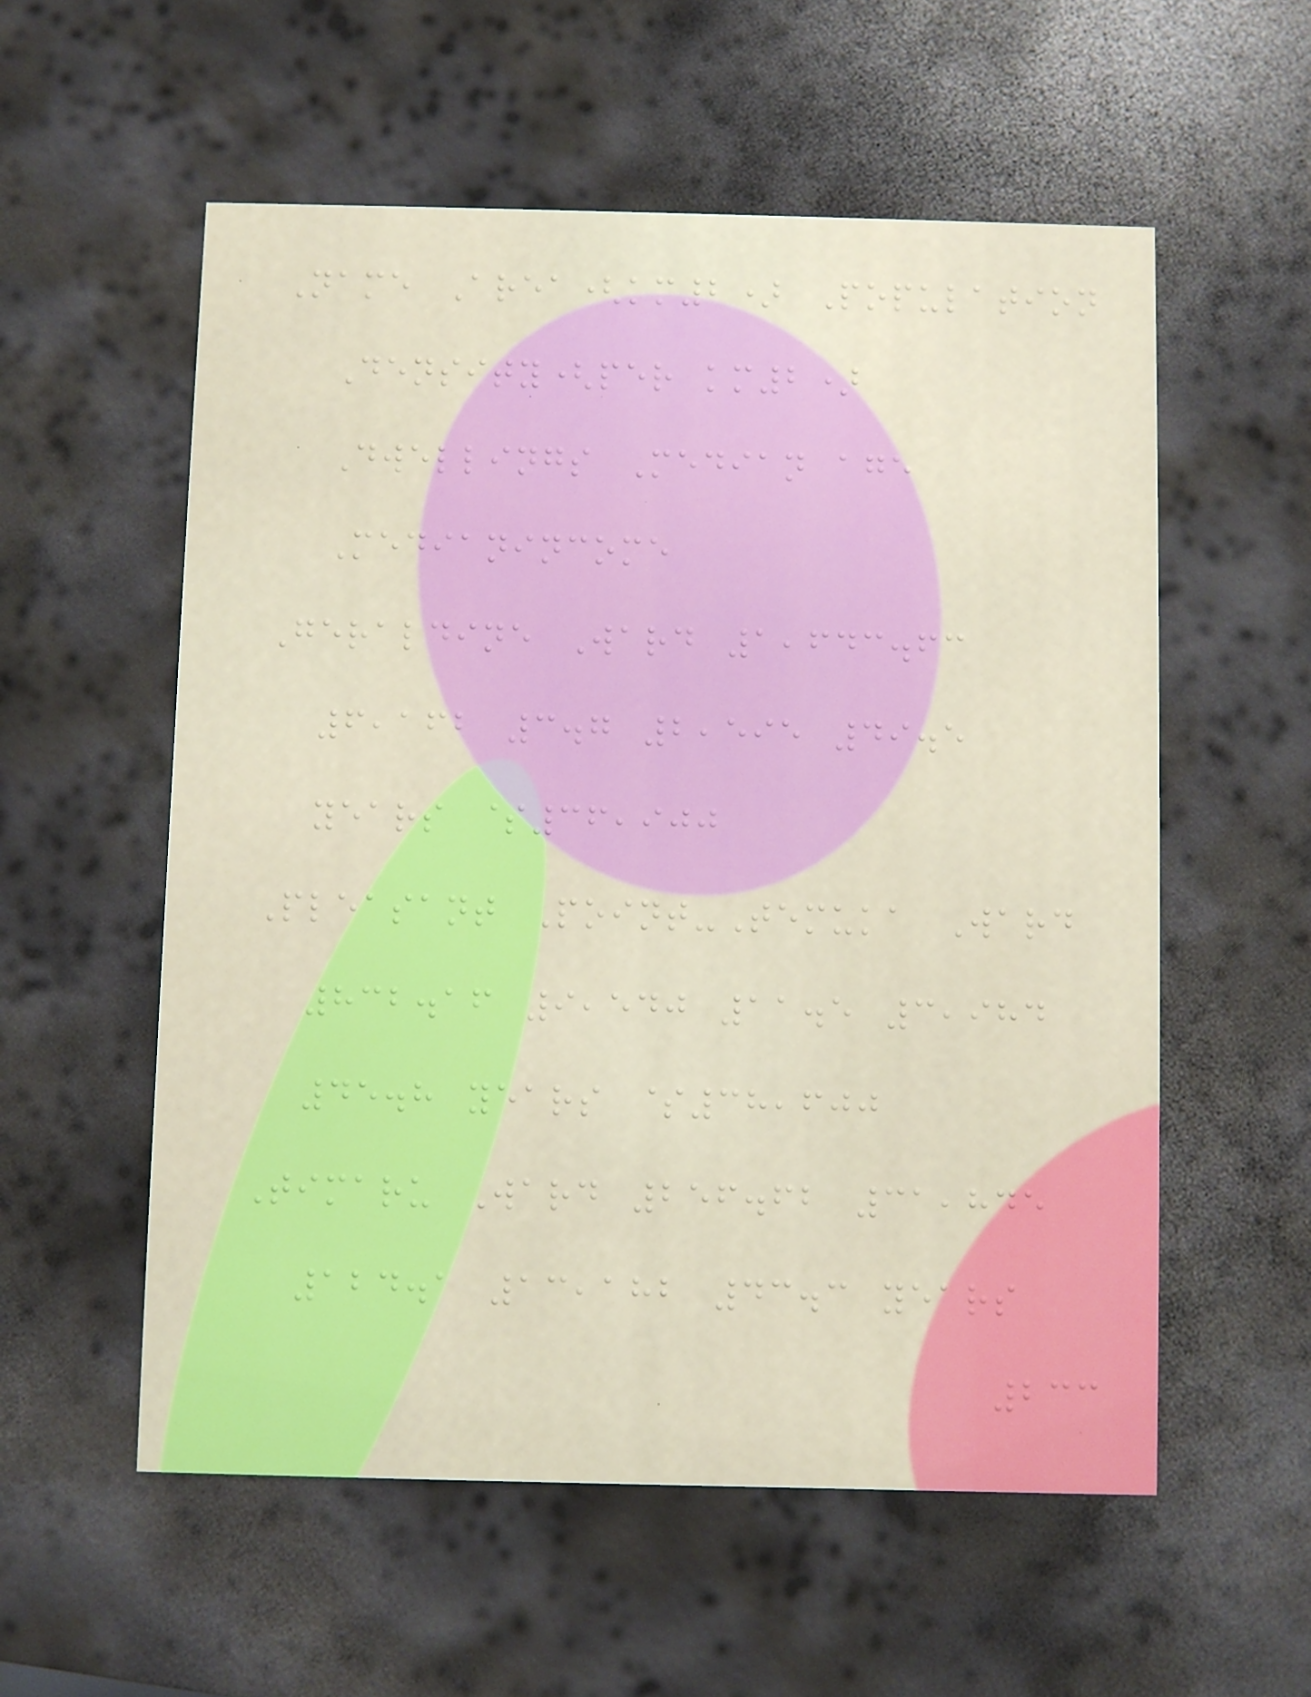Name Area(km2) Population
Density(per km2)
Dwellings Median age
Medianincome
Geraldine Ward 1,643.63
6,162 3.7 2,595 49.5
years $36,900
Pleasant Point-Temuka Ward
832.16 9,540 11.5 3,984
45.8 years $38,600
Timaru Ward 256.62 31,845
124.1 13,182 43.3 years
233
